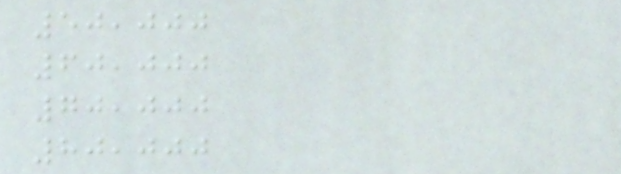50,000
60,000
70,000
80,000
